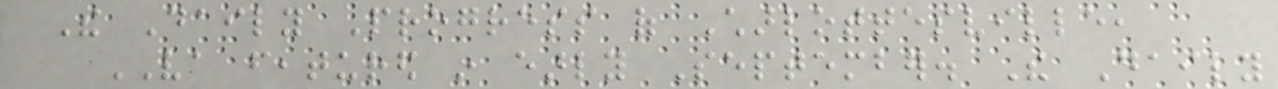The Daily Progress of Charlottesville,
VA featured in early September. The Daily
